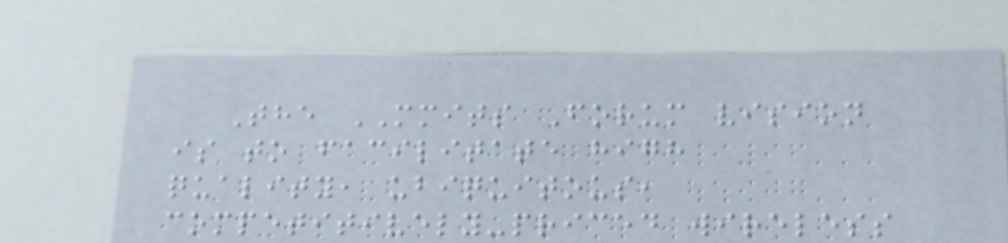The MMITS Forum vision
is to facilitate high
quality, ubiquitous,
competitively-priced wireless
